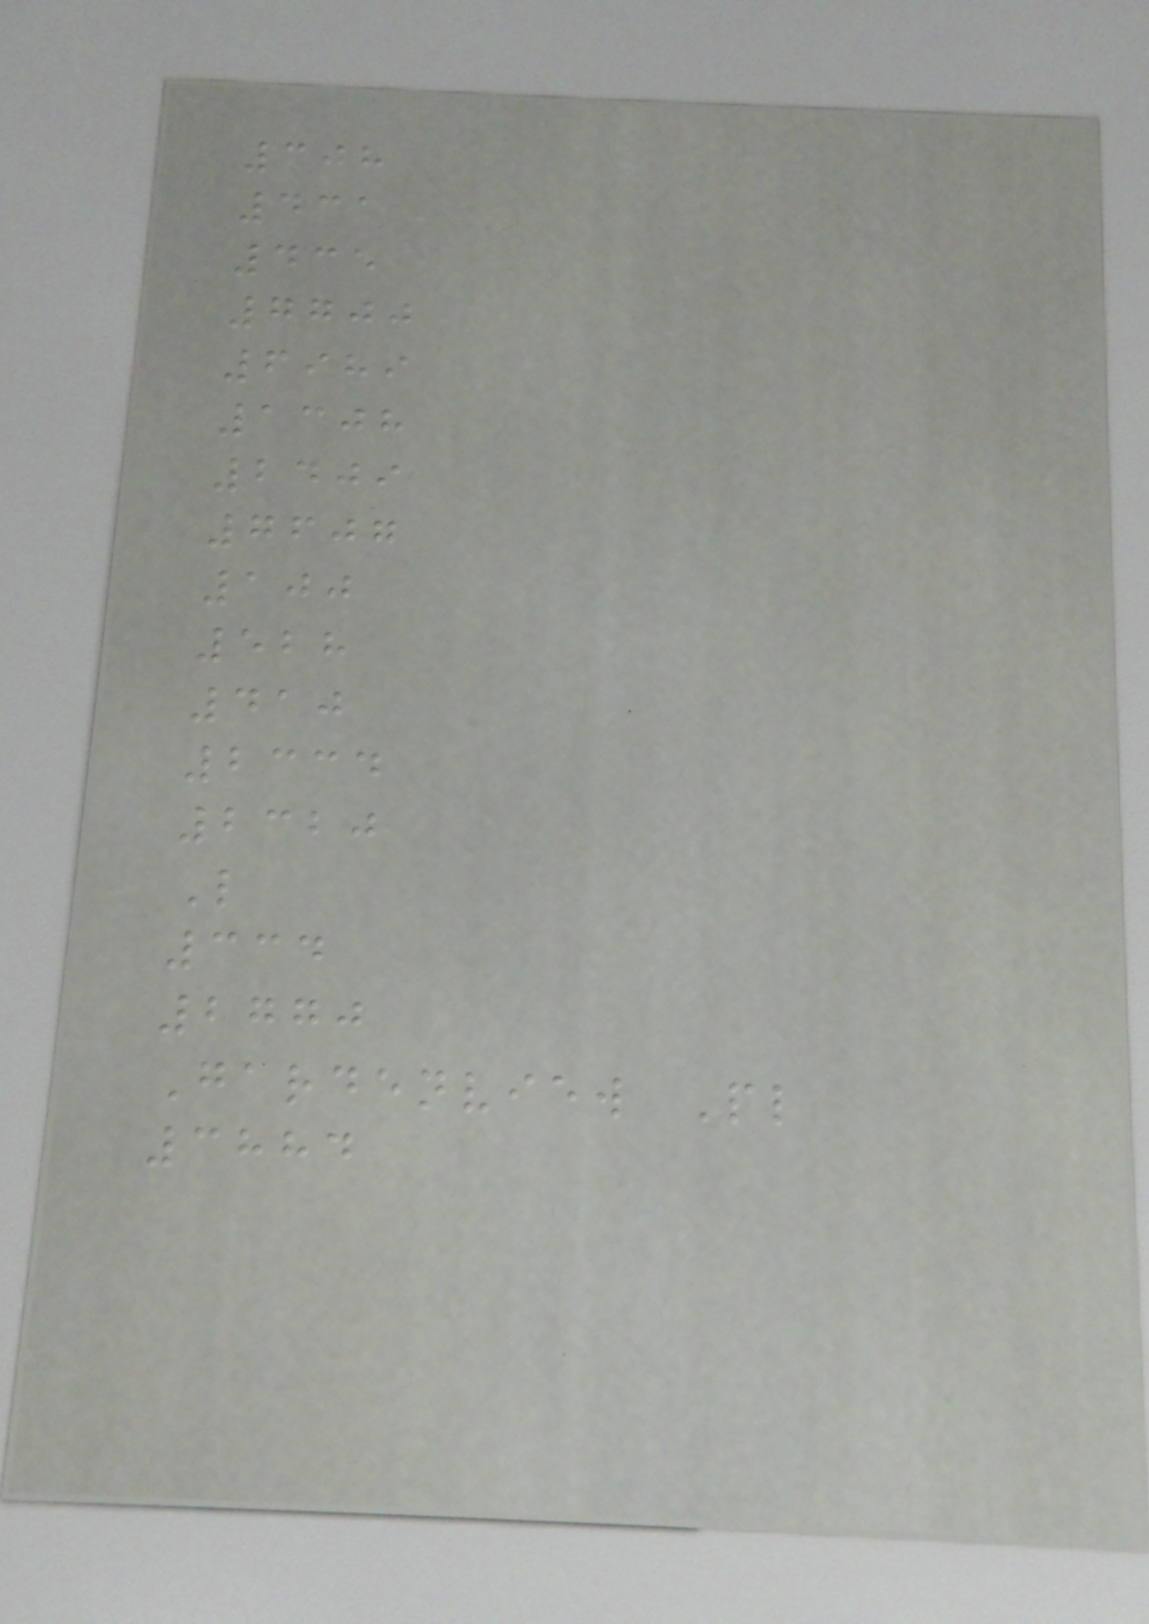308
431
435
7700
6989
1308
2409
7607
100
528
410
2334
2320
L
334
2770
Gardenview Pl
3884
